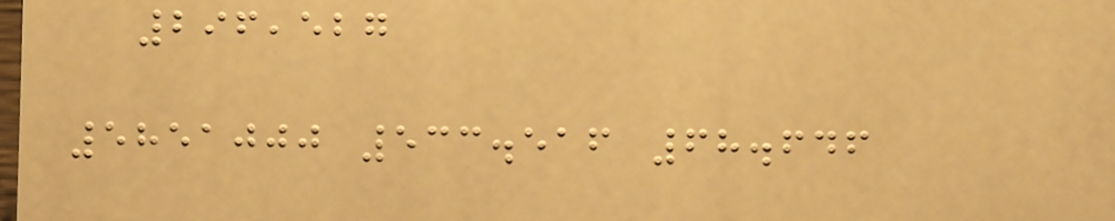296,527
5851000 533.516 68.646
